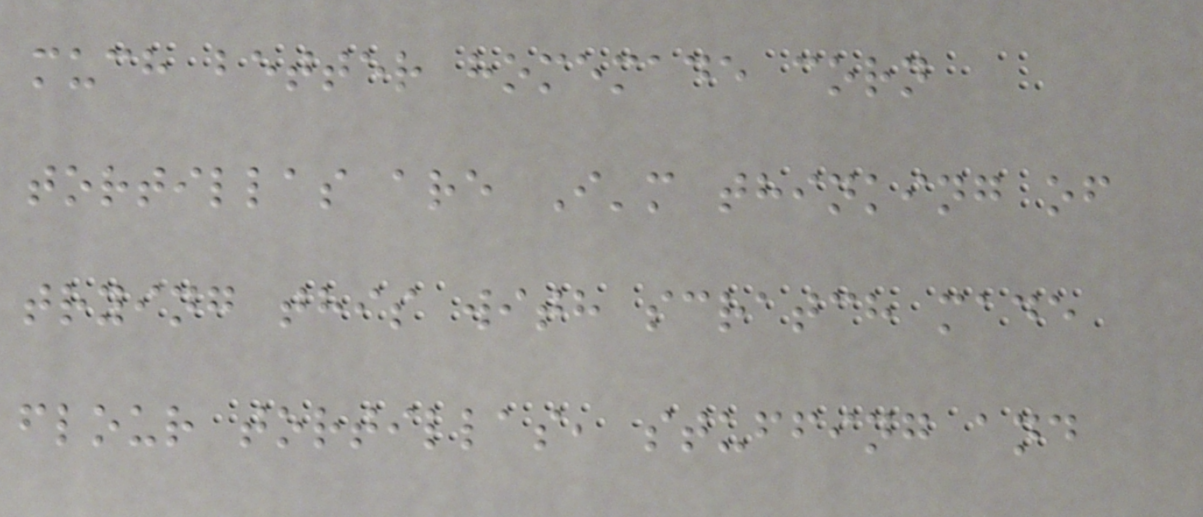much better homemade corn
tortillas are I'm thinking of
trying this with scratch made
flour tortillas, stuffing and
